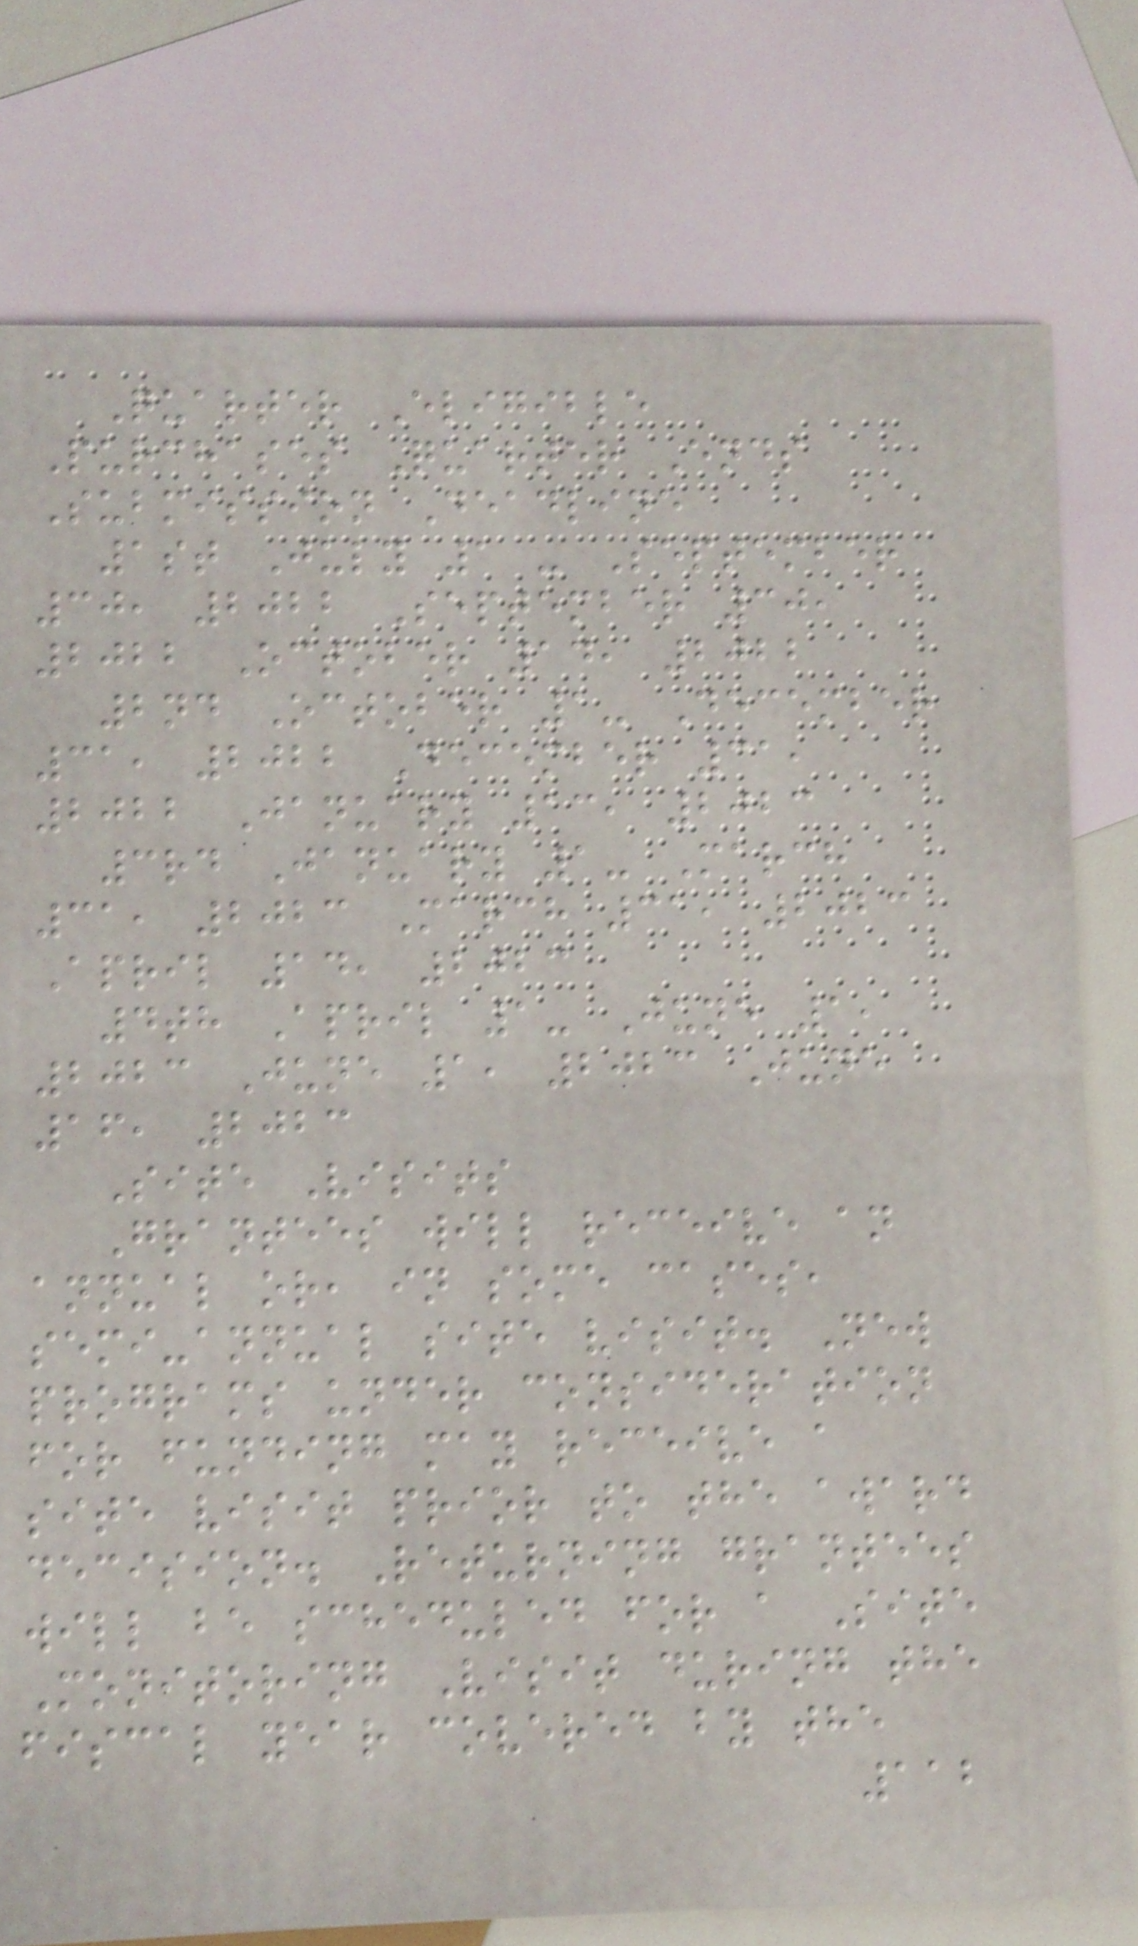Quarter Eligible
Purchases Quarter Ends
Submission Deadline
1st July 1 - September
30, 2022 September 30,
2022 October 14, 2022
2nd October 1- December
31, 2022 December 31,
2022 January 13, 2023
3rd January 1- March
31, 2023 March 31, 2023
April 14, 2023
4th April 1- June 1,
2023 June 1, 2023 June
16, 2023
Site Visits
Grantees will receive an
annual or, in some cases,
semi-annual site visit. New
programs under consideration
for funding may receive a
site visit prior to the award
decision. Returning grantees
will be scheduled for a Site
Monitoring Visit during the
fiscal year covered by the
112
